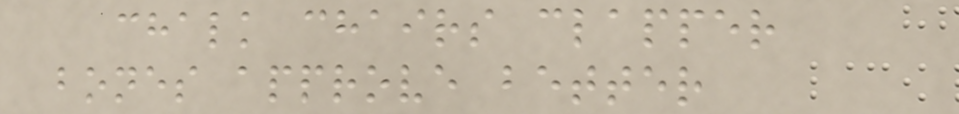chalk chairs clapper
bones approve better
